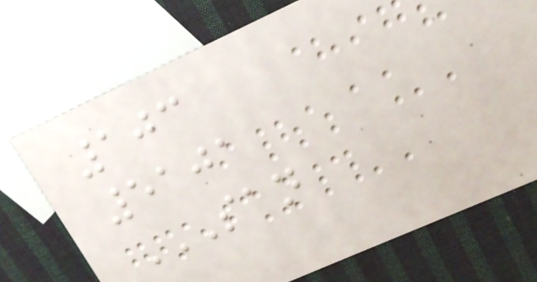103
5101
SAN
